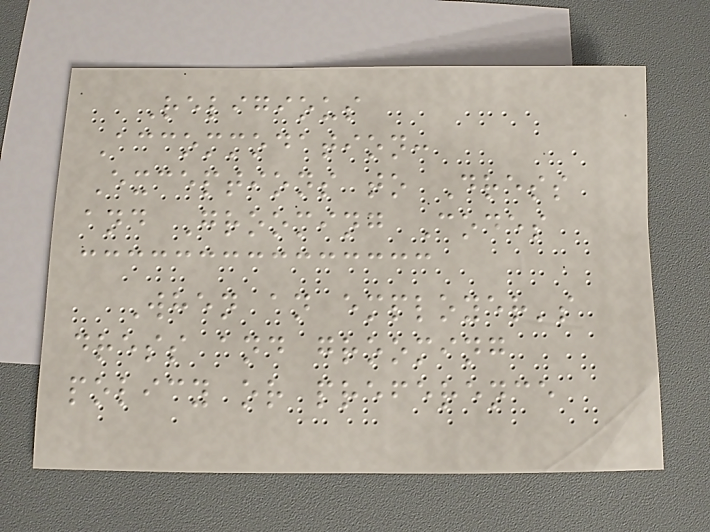Religious
Accommodation:
Exceptions to Dress
and Grooming Codes
When an employer's
dress and grooming
policy or preference
